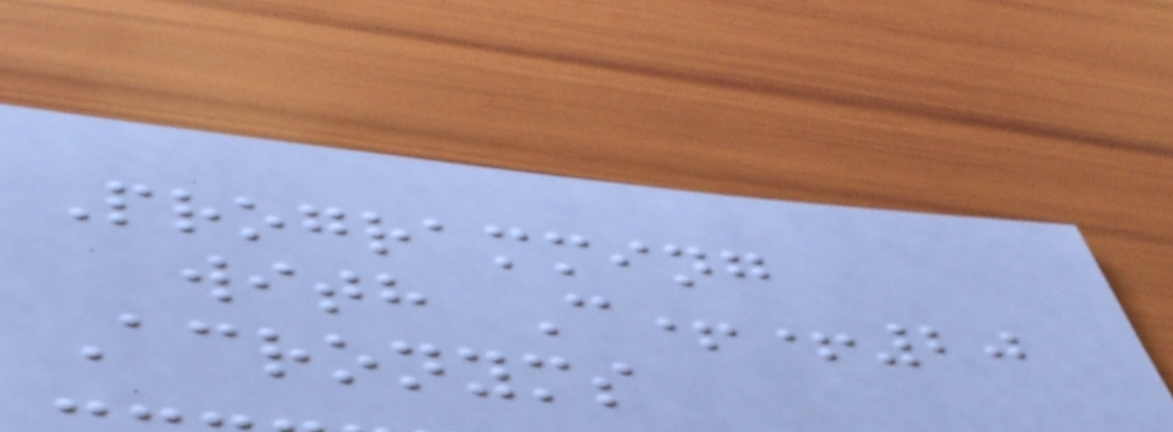Programming
with C++20
Acronyms
